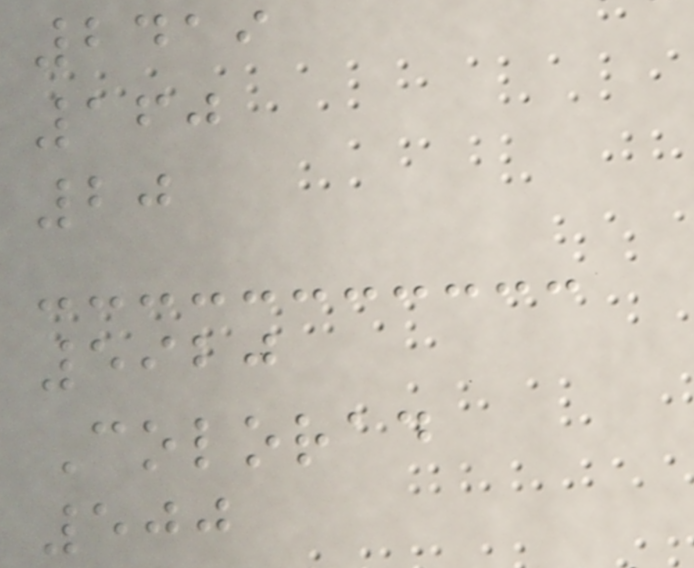2419
160
20
5920
Colorad
500
